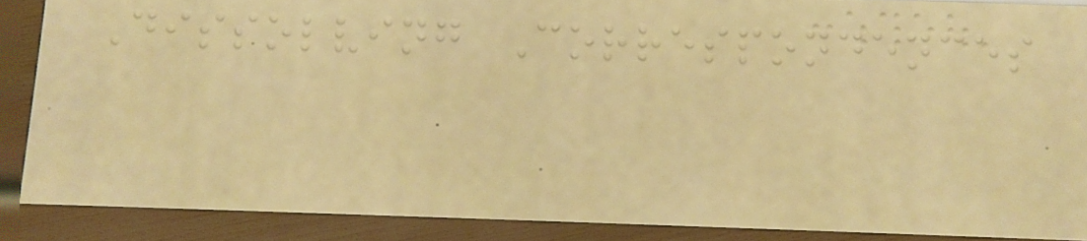Dissolving Correspondences
